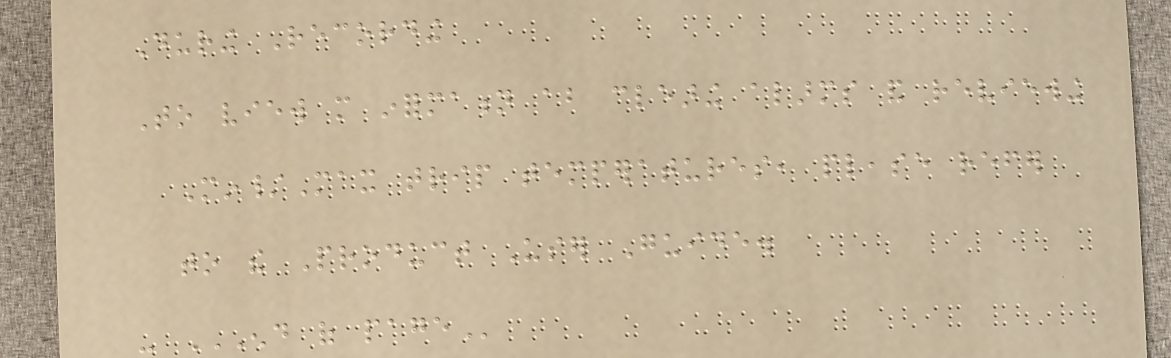During Recording
To view more information about clearing alarms and reviewing
Min/Max trip temperatures, please refer
to the Product User Guide.
- END OF PAGE
